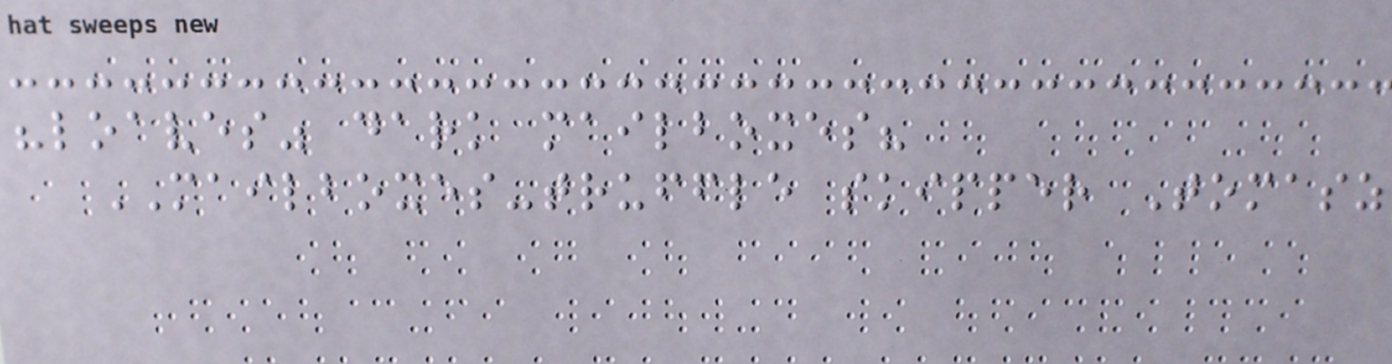"loaves" dark mailboxes?
MAILBOXES-truffle skipper Tomasz
